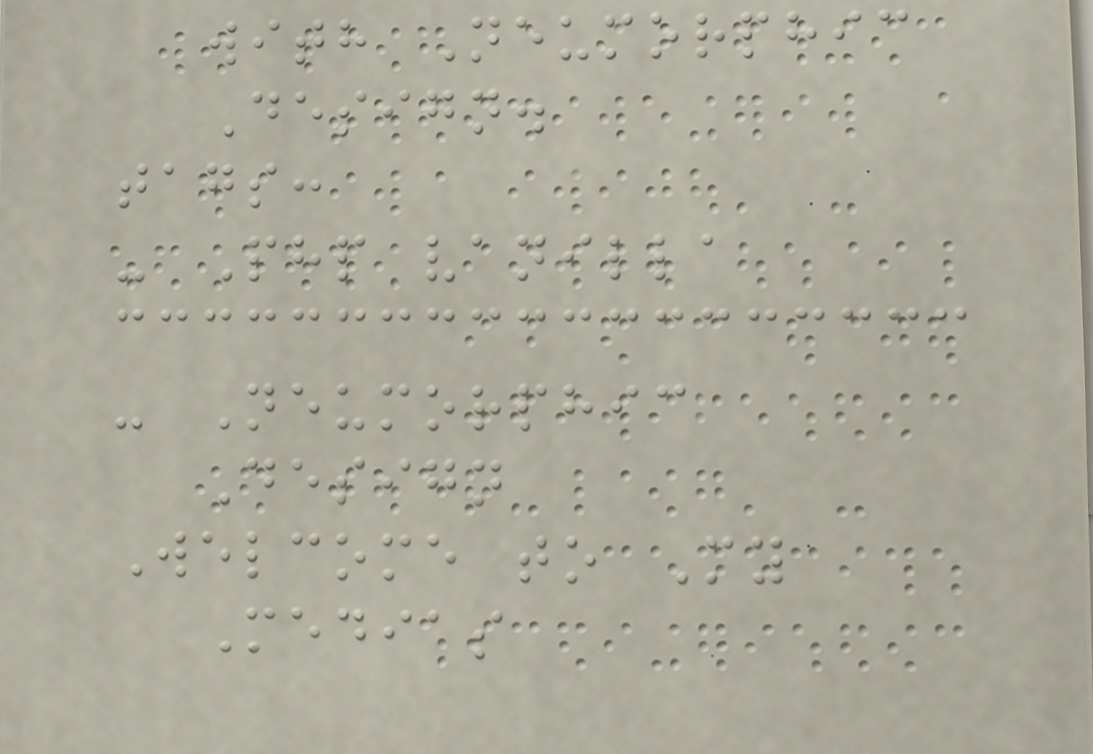with Neumorphic
Design.
tags:
- Php vanilla
- Neumorphic
Design
Welcome to My
Medias
